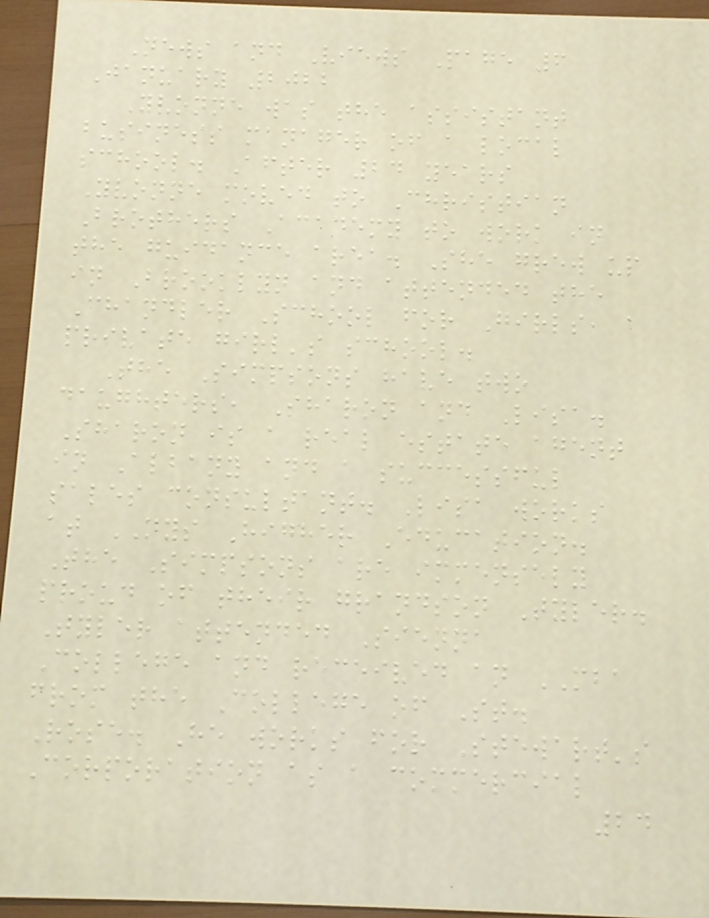News and Views Page 6
January 2022
Yvonne was the assistant
business manager of a local
school. After 24 years
Yvonne moved to Christian
Brothers Academy to work in
the guidance area. She grew up
in Brooklyn and attended the
Chandler School for Girls, a
private girl's school.
The Simpsons have two
daughters, Sharon and Lisa.
Sharon is a real estate agent
in Albany and a successful
sales consultant. Lisa works
at NYS Higher Education.
The Simpsons are immensely
proud of their grandson Tyler.
Tyler attended Sienna
College and received an MBA
from the College of St.
Rose. He works for Stewart's
Corporation as a commercial
24
